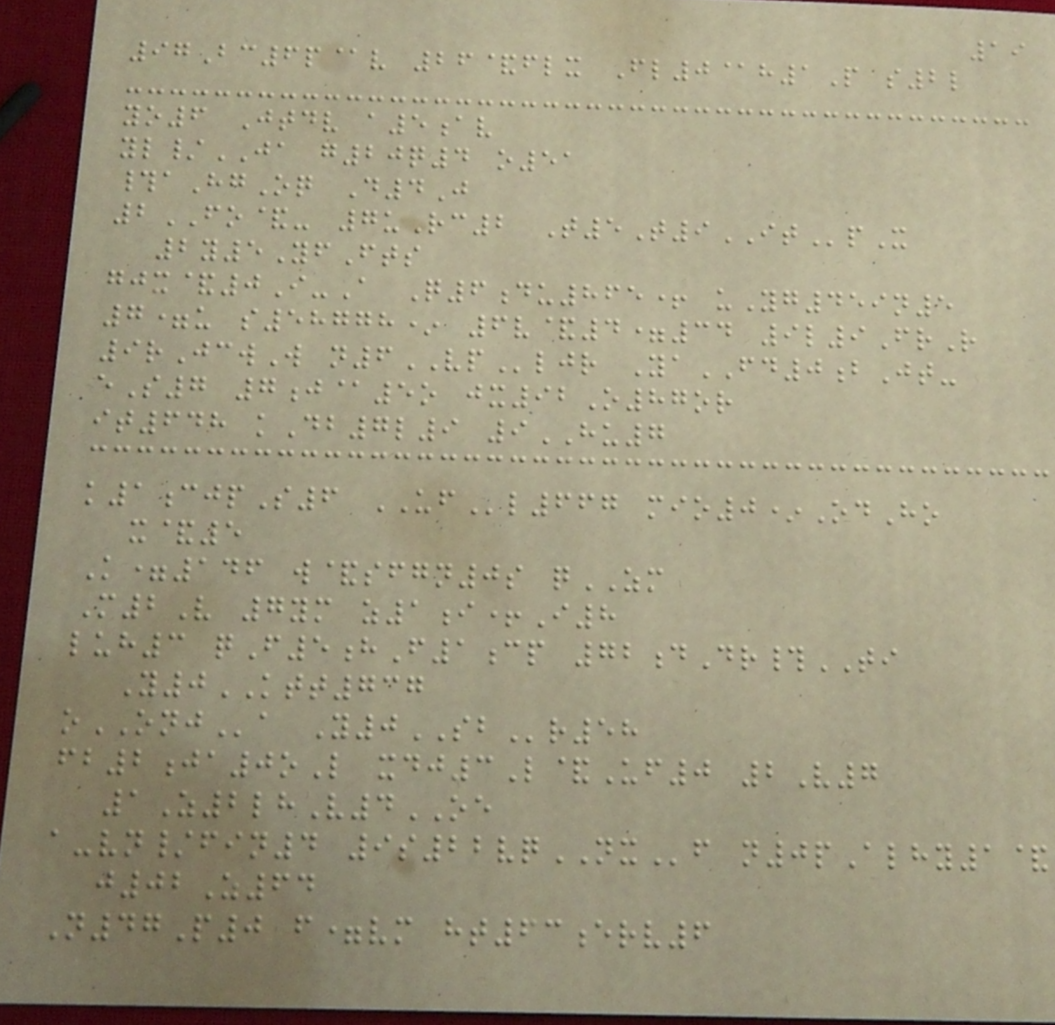19
97Bc6p@v 26&flx Fl0@h1P s2l
yo6 Jtdv a5av
yl/JA g20q4 o51
#aHgOq D4J
2FO&- 7uRc2 T5T9ITpX
2y5YfFts
gjx&0I-A Q6du865+ uYg459n5
7=u s58778* 6v&4=34 9l9FrR
9rJcwW n6VPljr YaFD0bJt-
eS7 7j@5o jx92O87or
it648 kDb7l9 9HU7
k1cjpS6 UFl667 mio0*OdHo
x&5
K=146 w&sfgn0s qZM
M2V 7ym z1i+I8
luh3 qF5hF1cp 72dDr#TI
Y0KTT737
oONJa Y0SBr58
fb2ja0oL xdj3L&Uf0 2V7
1Z2lhV4OE
a-vn/fin4 9s22vqNXf n0pAlhy1&
j02Z64
N47P0 f=vm ht63erv6
